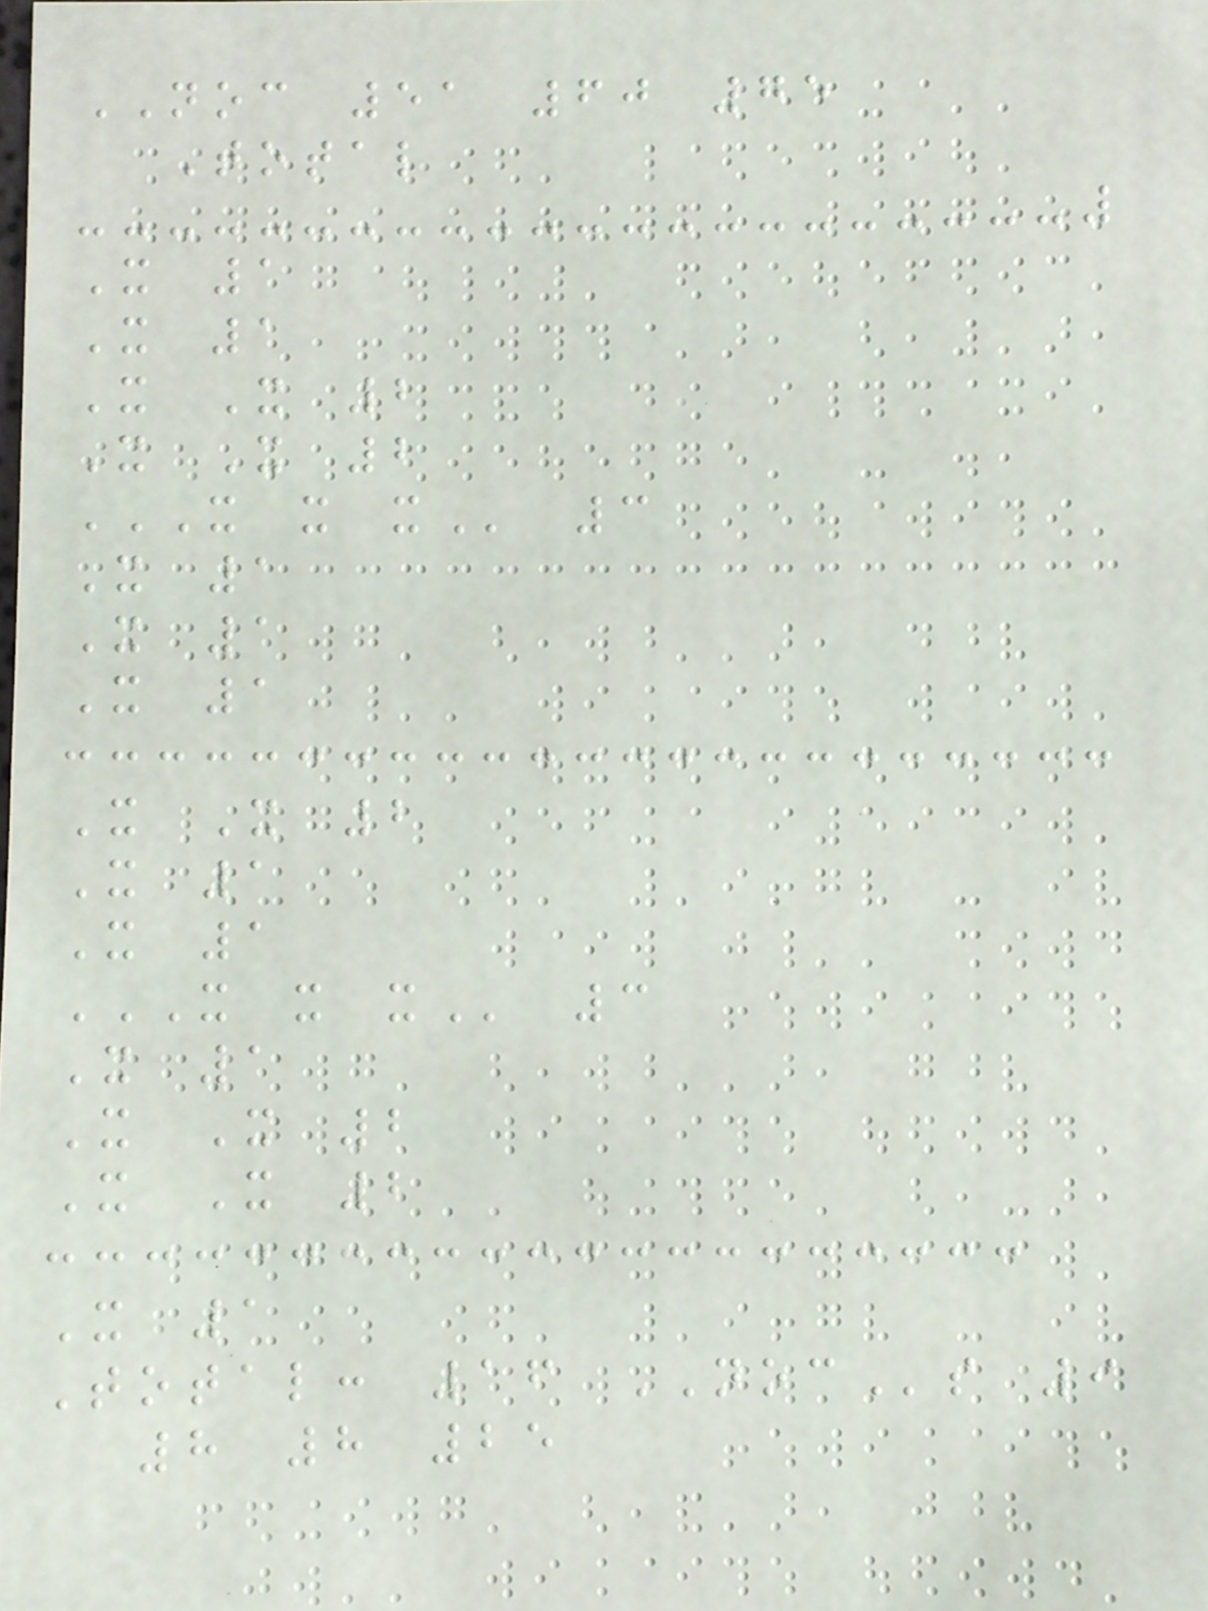NOC 51 60 75
Total
X 1
X 1
X X 2
X X 2
X X X 3
X 1
X 1
X 1
X X 2
X 1
X 1
X X X 3
X 1
X X 2
X X 2
X 1
Total: 16 NOCs 9
8 8 25
